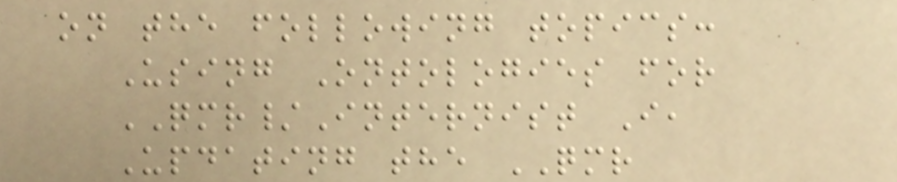on the following topics:
Using Ontologies for
QMR/Internist I,
Updating the QMR
